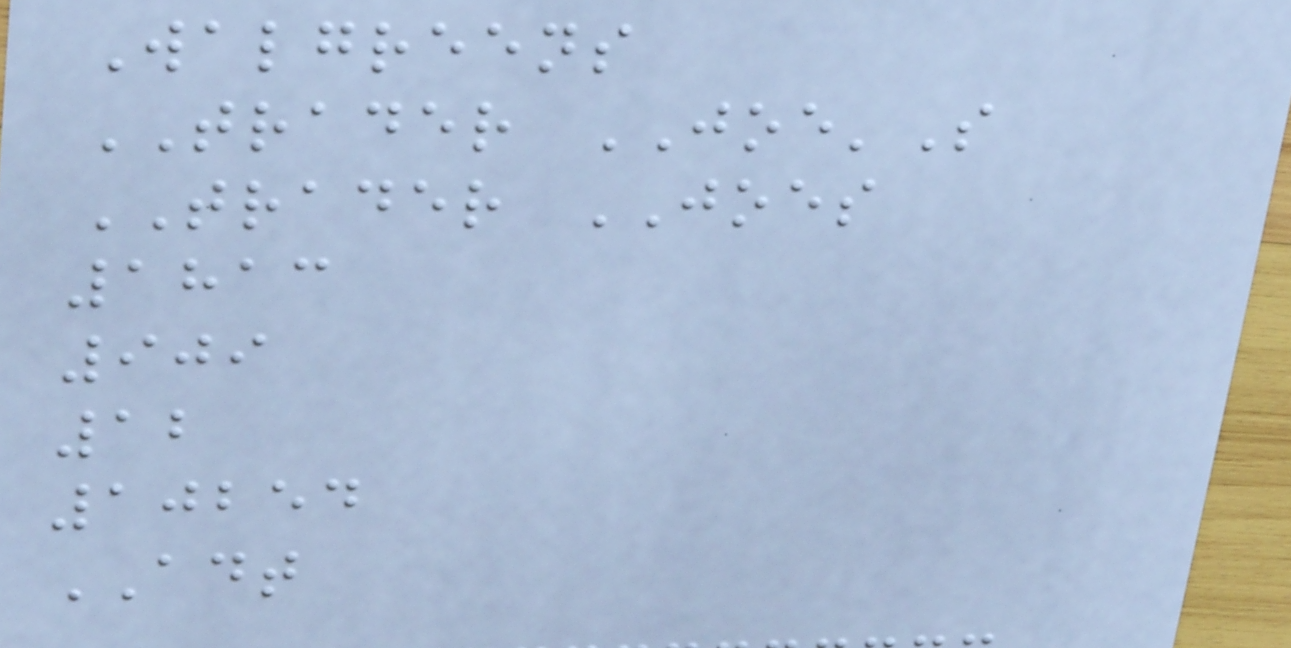Walgreens
TRADER JOE'S
TRADER JOES
1813
909
12
10254
ADT
